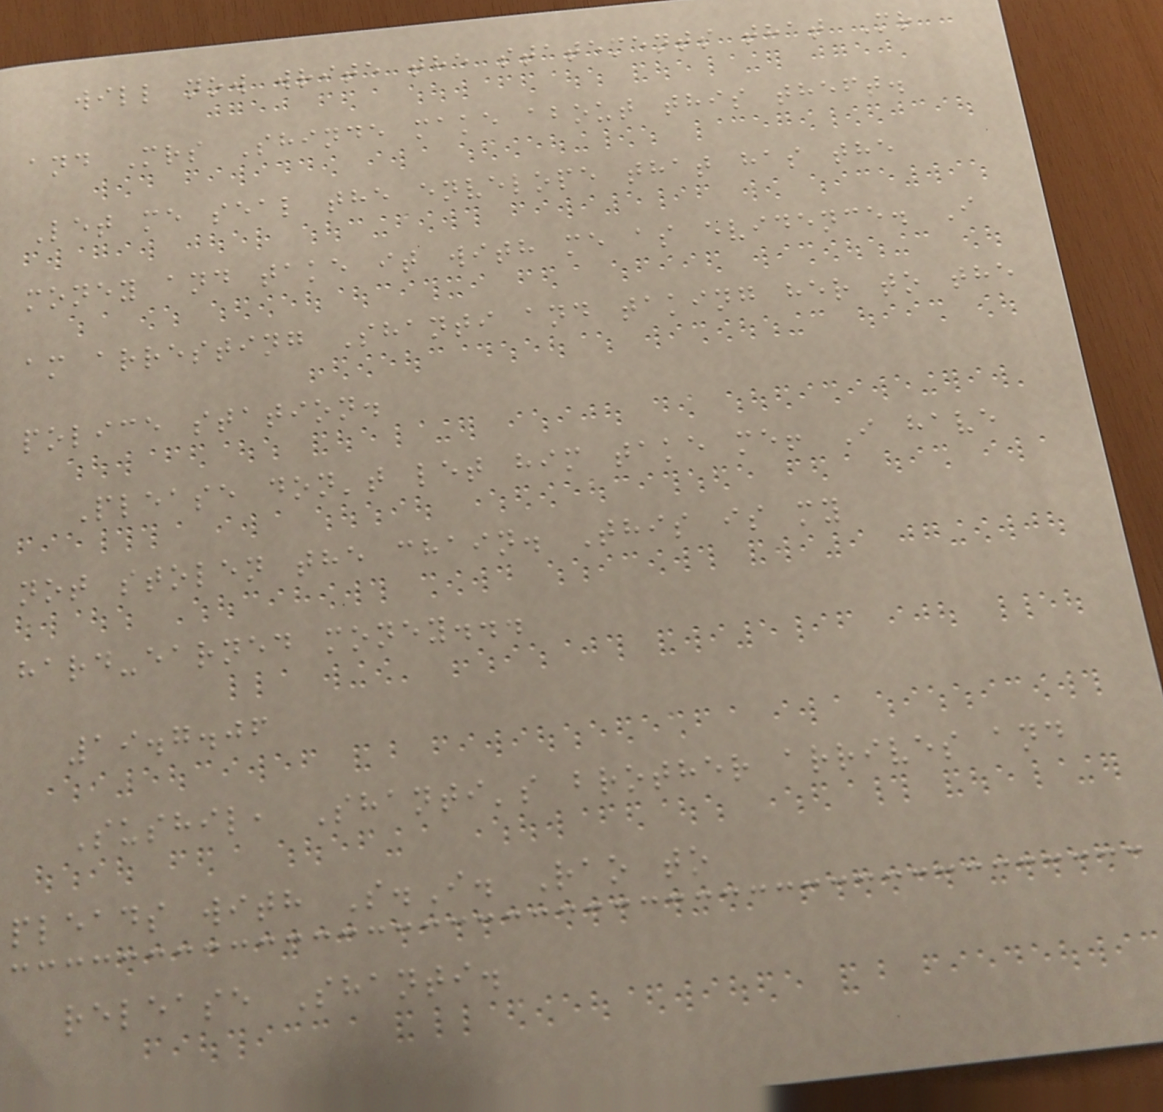will now write the statements that Mr
and Mrs Shinde make about this theft.
Let me seal the envelope that has the
money and take it with me as evidence. I
am arresting Shanti and taking her to the
police station.
Please don't let him take me! I have
not stolen the chain. This is my
hard-earned money...
19.7.06
Sushil, Shanti's brother arrives and
pleads with S.I. Rao to
release Shanti.
